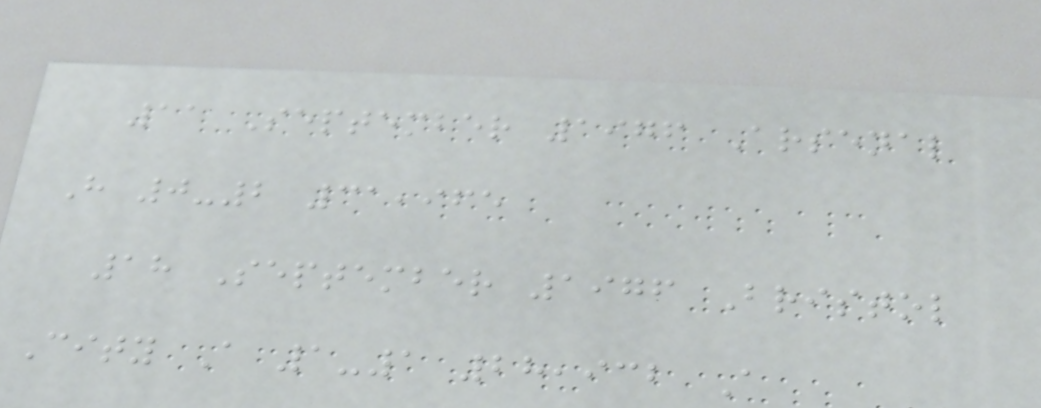11 September 1976 Arsenal
H 0-2 31,965
18 September 1976 Bristol
City A 1-1 28,932 A
